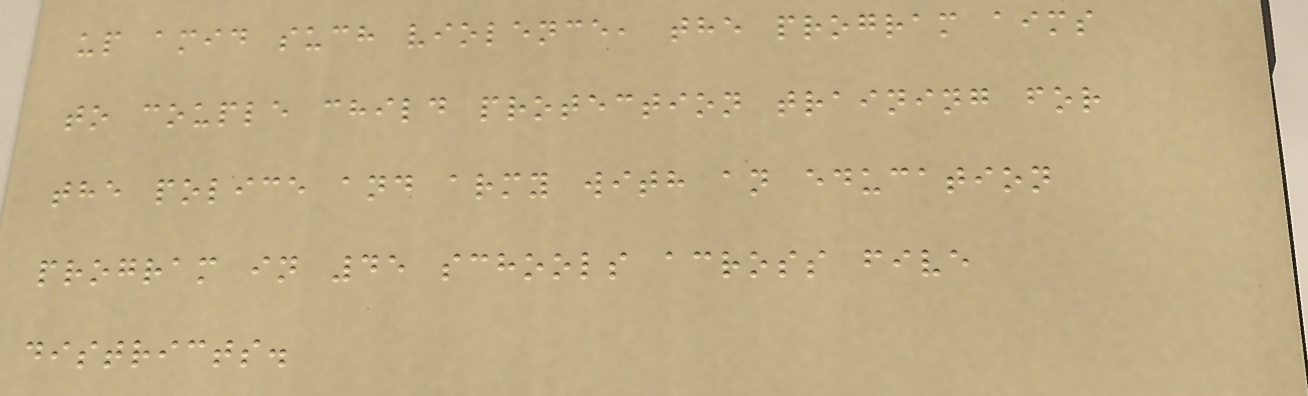up amid such violence, the program aims
to couple child protection training for
the police and army with an education
program in 45 schools across five
districts.
